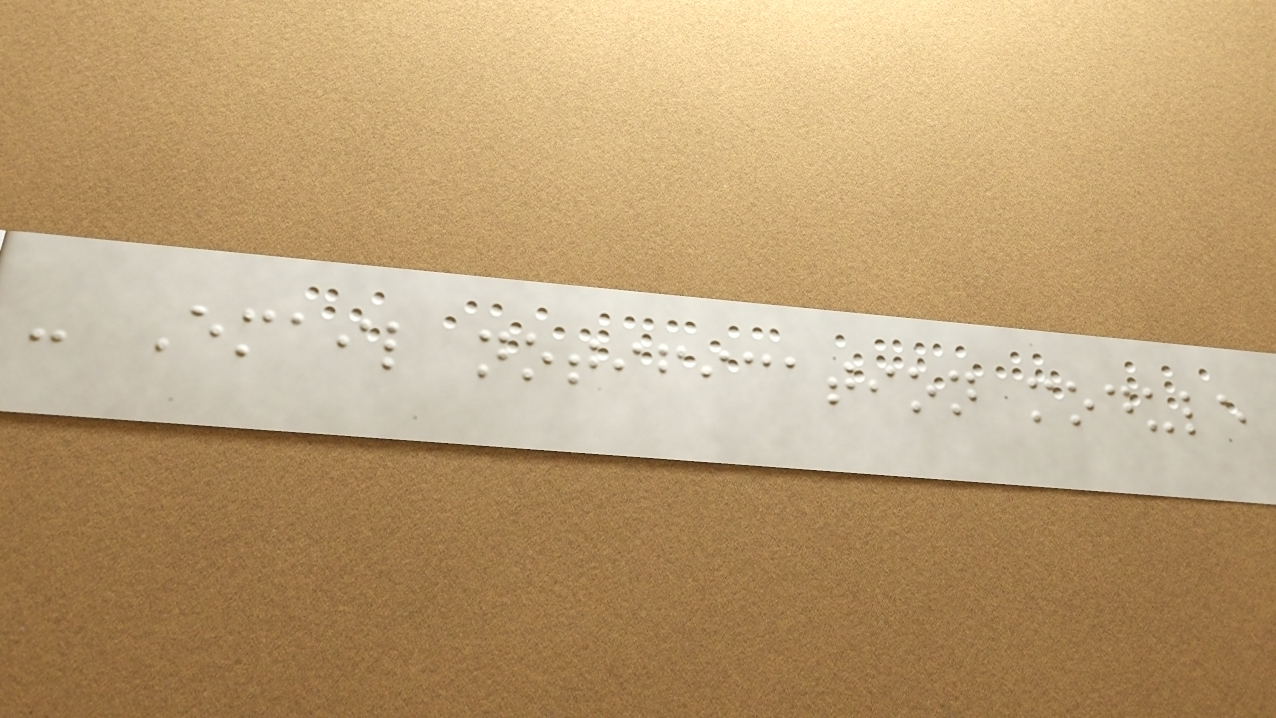- Email notification module
